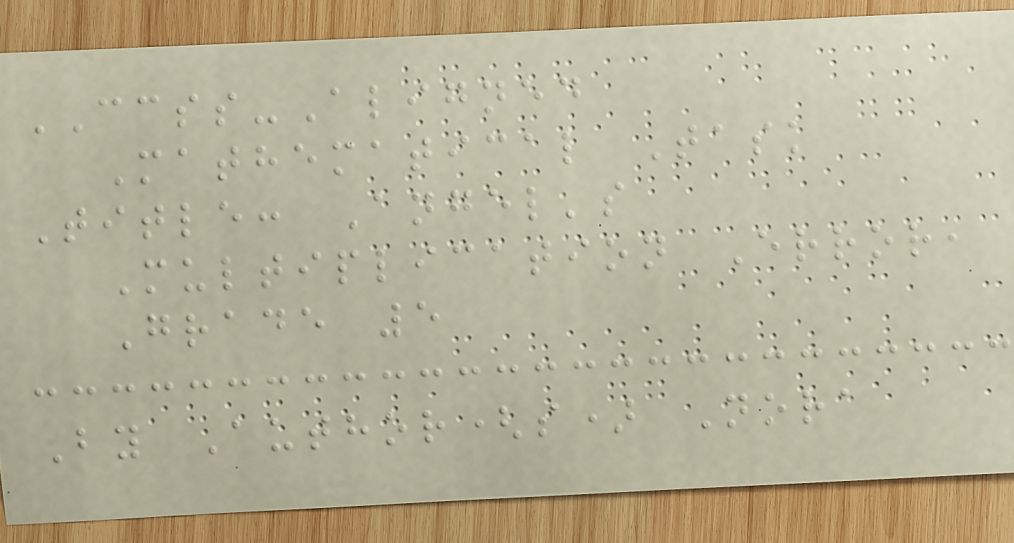CCSS-Aligned
Mathematical Task
Title: Angel's
Multiplication Error,
Grade 5
By Author(s) Nora
